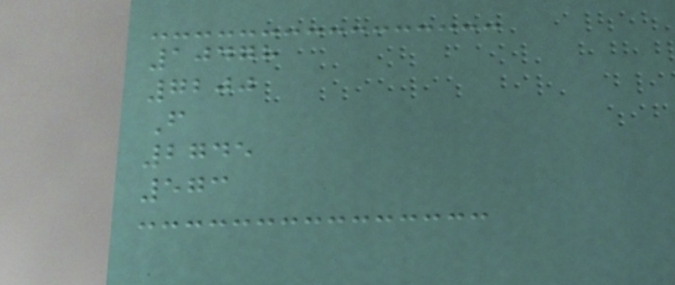10478
7200
F
2745
573
